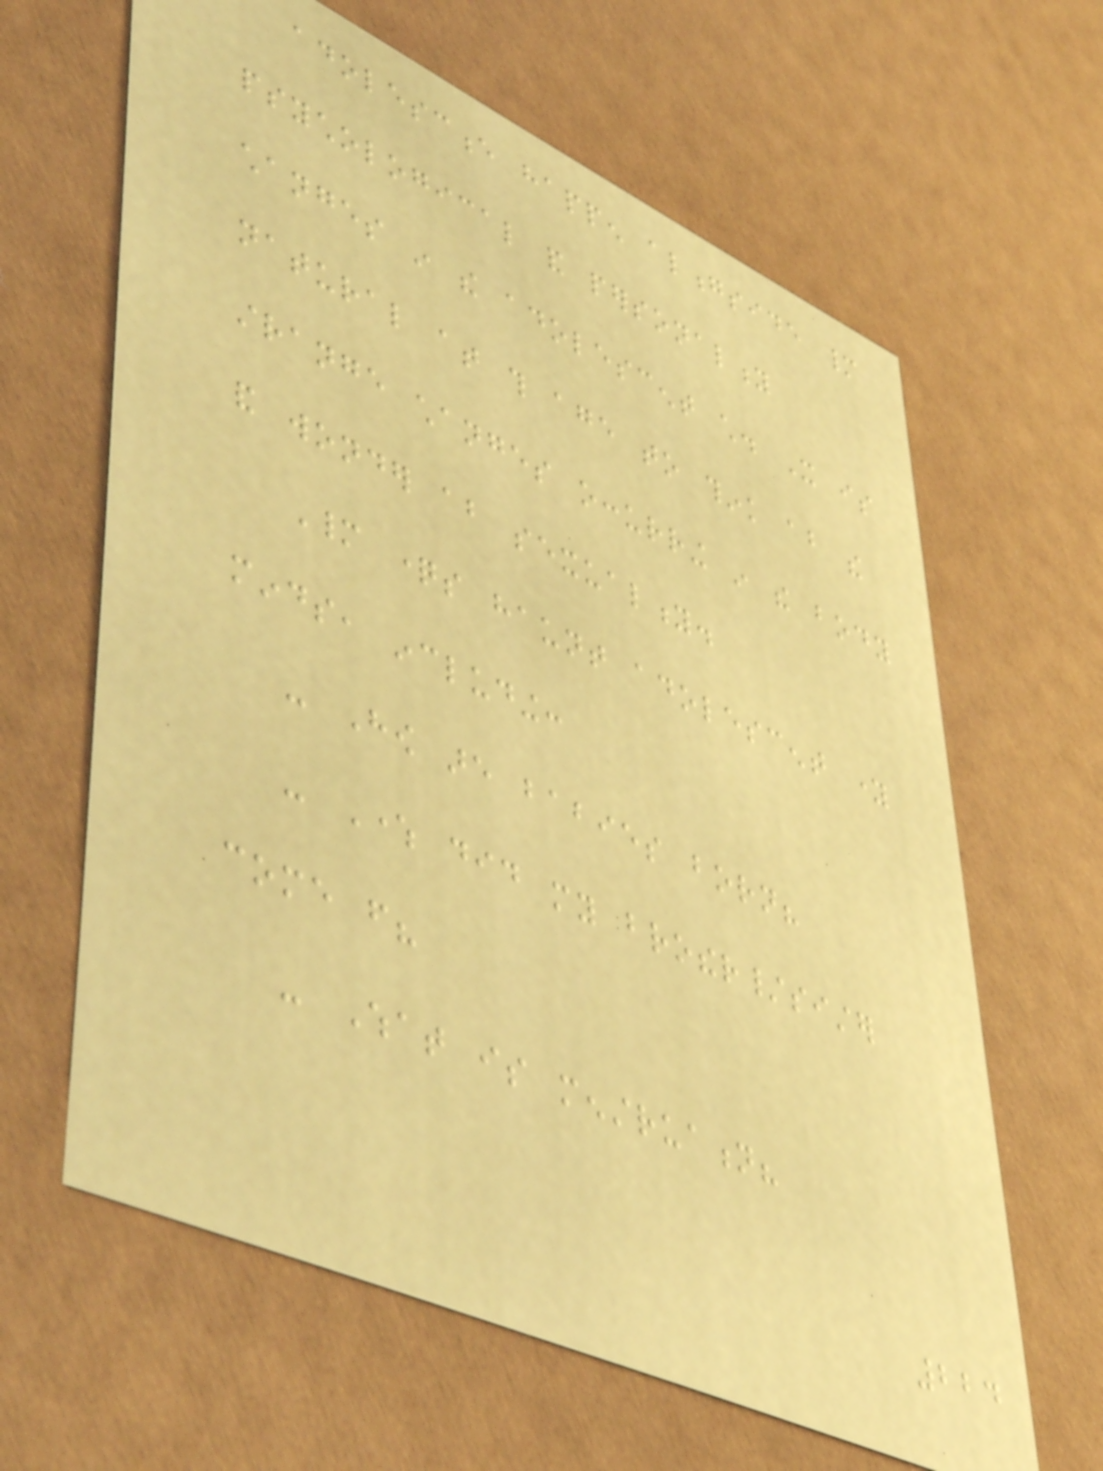adolescence happen alongside many
psychological and personality
changes in the adolescent child. It is
natural at this age to think about the
strange changes occurring in the body
and wonder about sexuality.
Many questions haunt adolescent young
minds, including:
- How are babies born?
- Where did my brother/sister
come from?
- What is menstruation?
224
